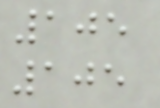105
105
